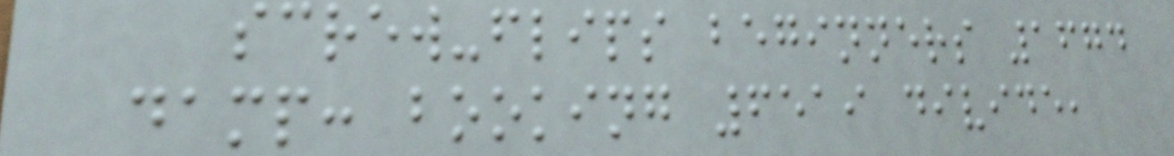screw-flips beginners 1674
damp: booking 6519 divide,
